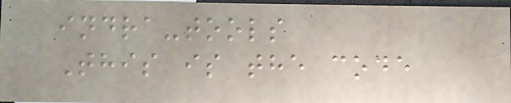indra-tools
This is the code
